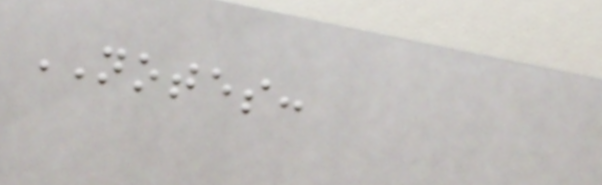NOTES:
